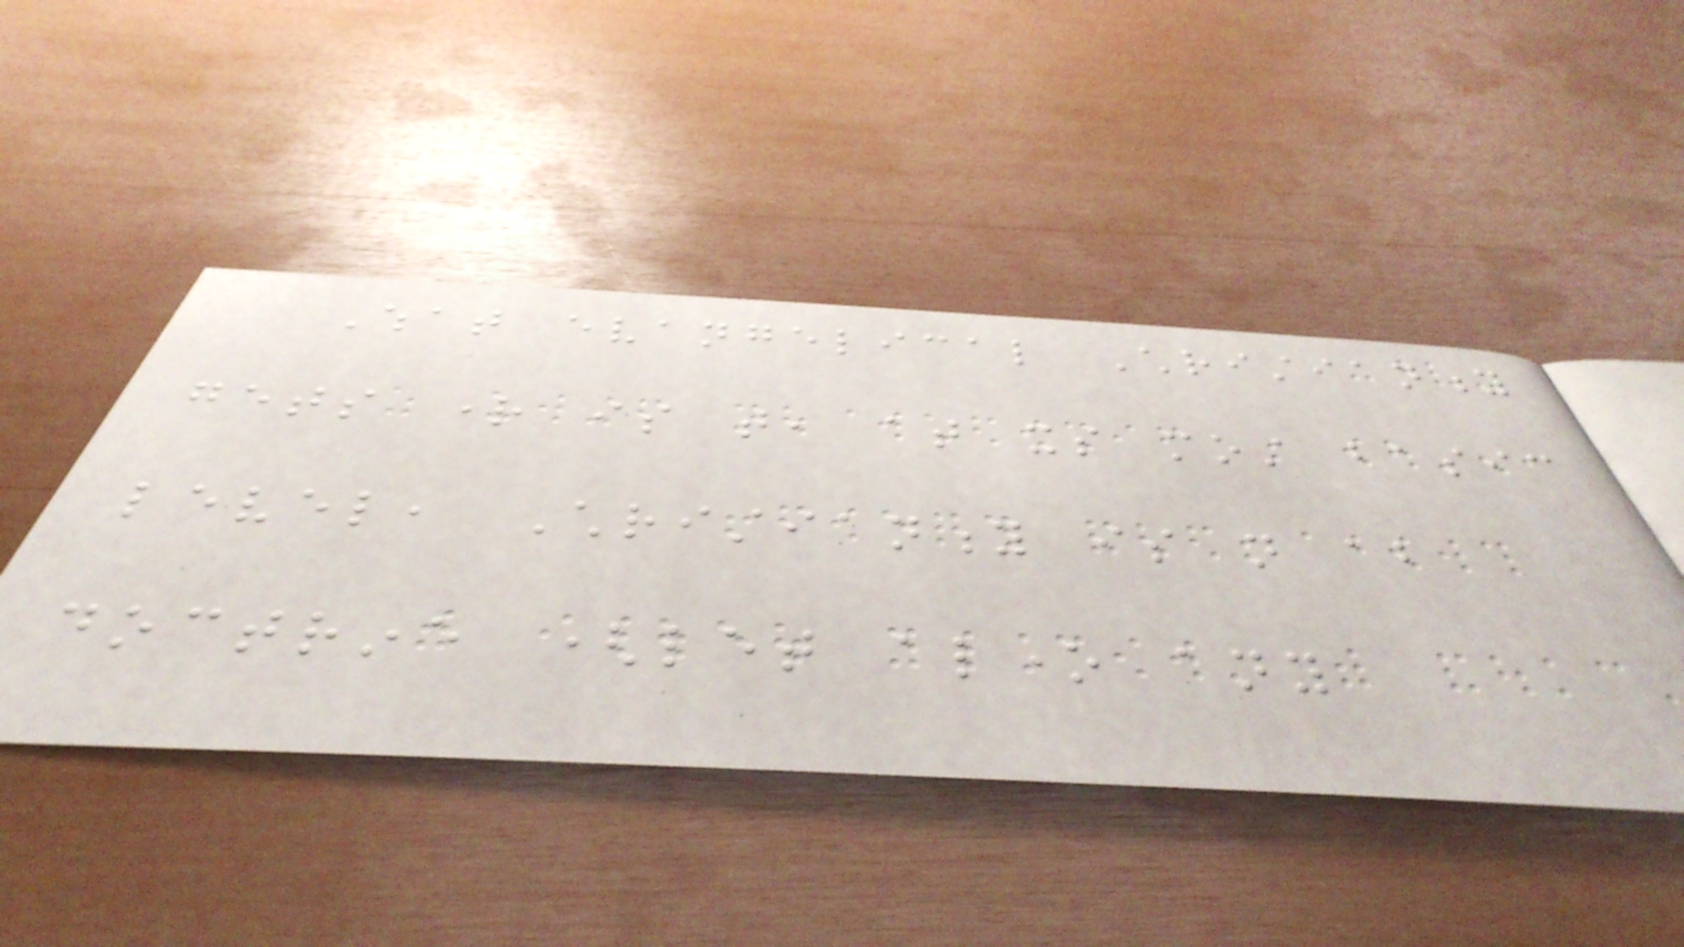What evangelical Christianity
gets right is that, at its most basic
level, Christianity is not about
doctrine (let alone any
